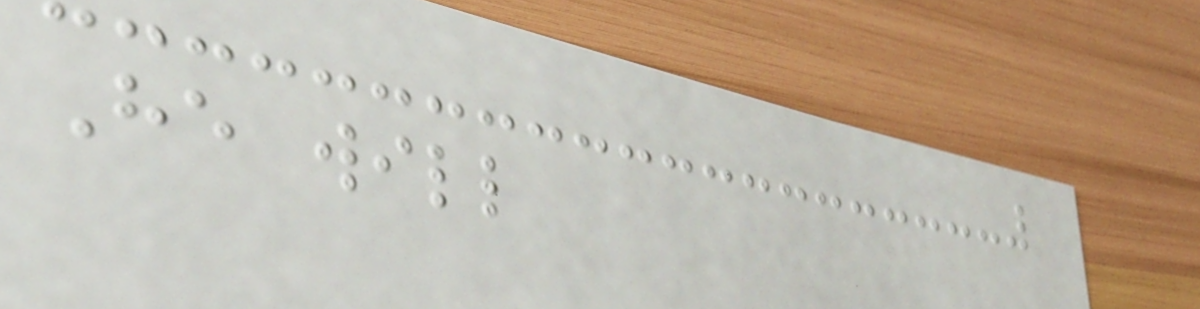He will
